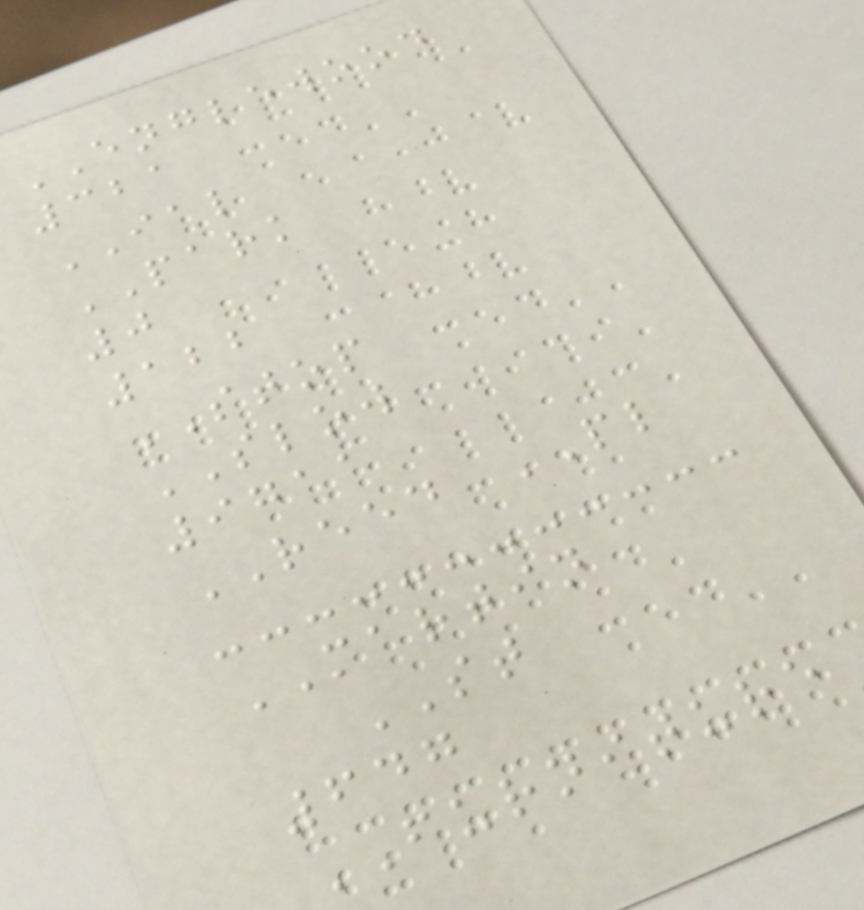ENGLEWOOD
321
IAL
PARK
0
122
STOP
SLOW
9711
REED PL
MARTIN
ST
647
FURNITURE
